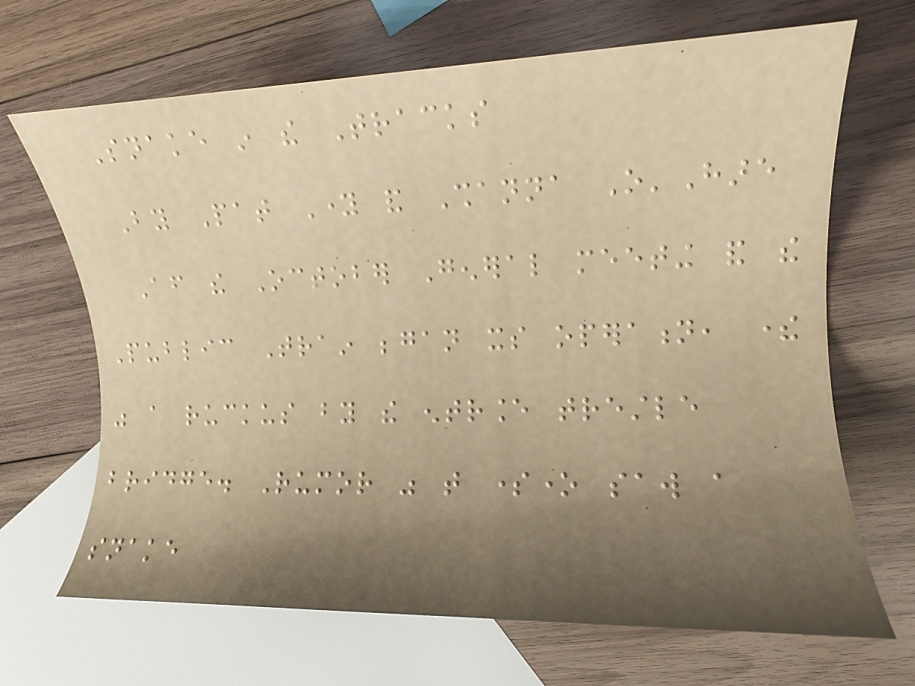Snake in the Tracks
By Pat Young and Shanna O'Hare
After the October General meeting and the
Public Train began its operation, there
was a ruckus by the entrance trestle
bridge. Rumor was that someone saw a
snake
